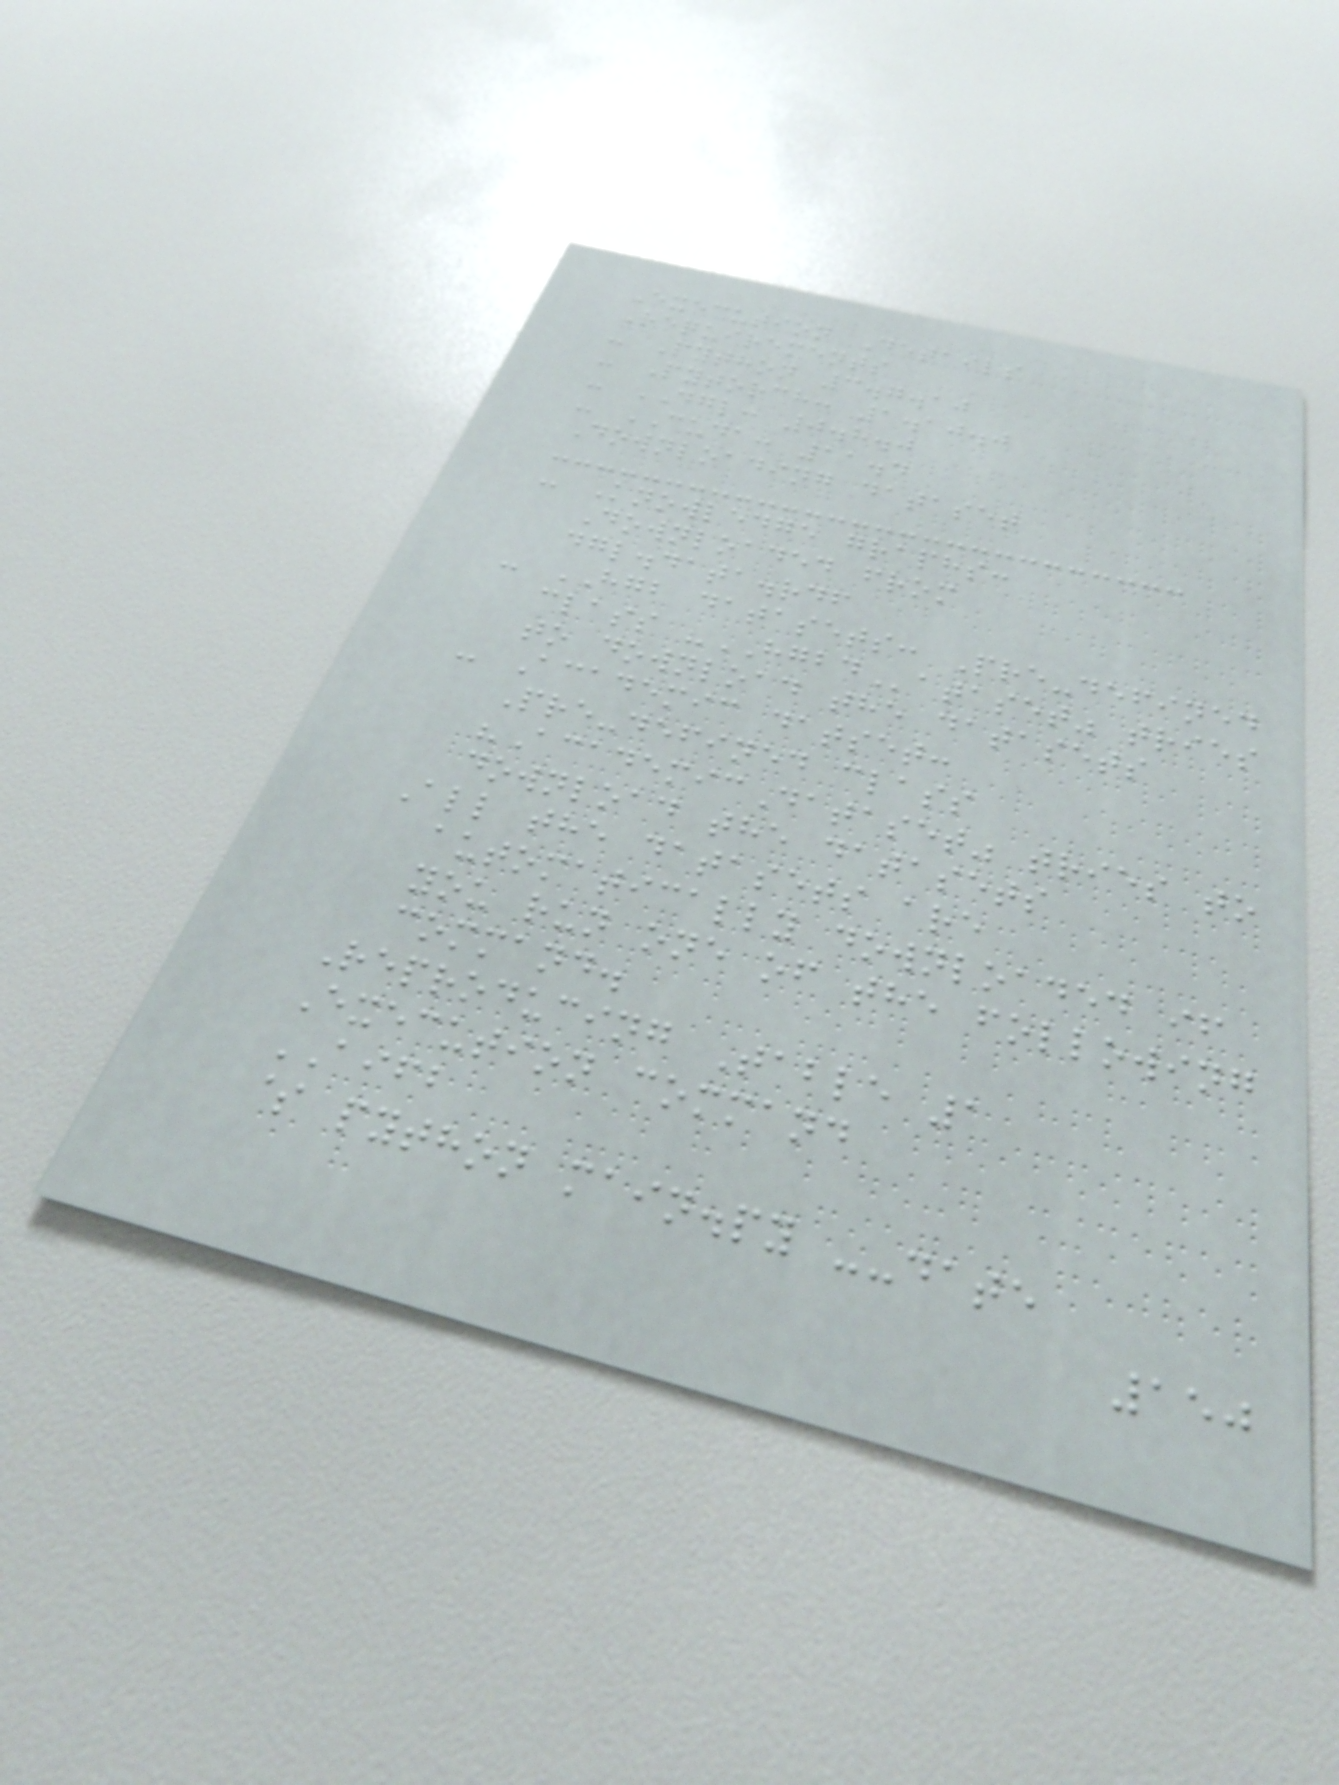Execution Details
Requirements
- Python 3.7.10
- Pytorch: 1.10.0
- DGL: 0.8.0
- CUDA: 11.4
Downloading dataset
- Knowledge graphs:
Downloaded from
dgl.data.rdf
- HGB datasets: Pre-defined
class "HGBDataset" tries
to download the datasets
- Academic datset:
Pre-defined class
"AcademicDataset" tries to
download the datasets
All the datasets are
automatically downloaded if
you run one of the following
command.
Reproducing Table 1
Execution command
AIFB
$ python main.py --date
150
